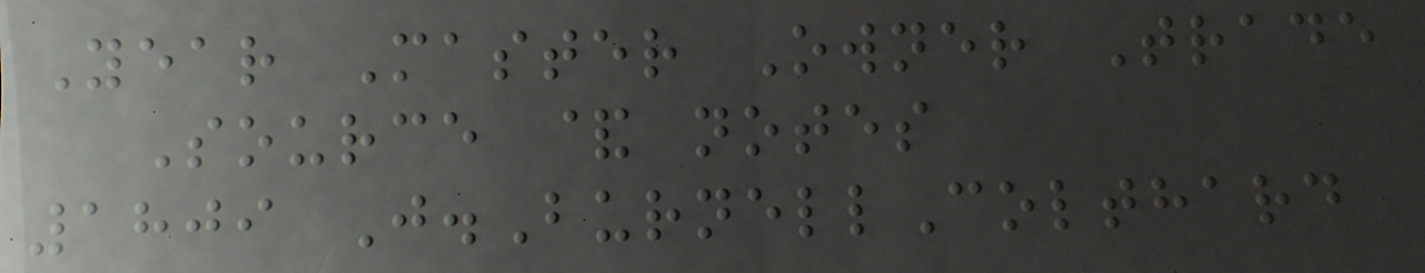Year Master Owner Trade
Source & notes
1809 J.BurnellColthard
